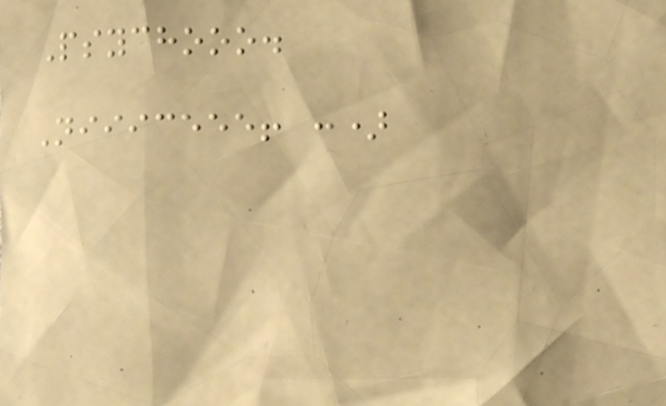Psychooo.
Niiiceee! :)
